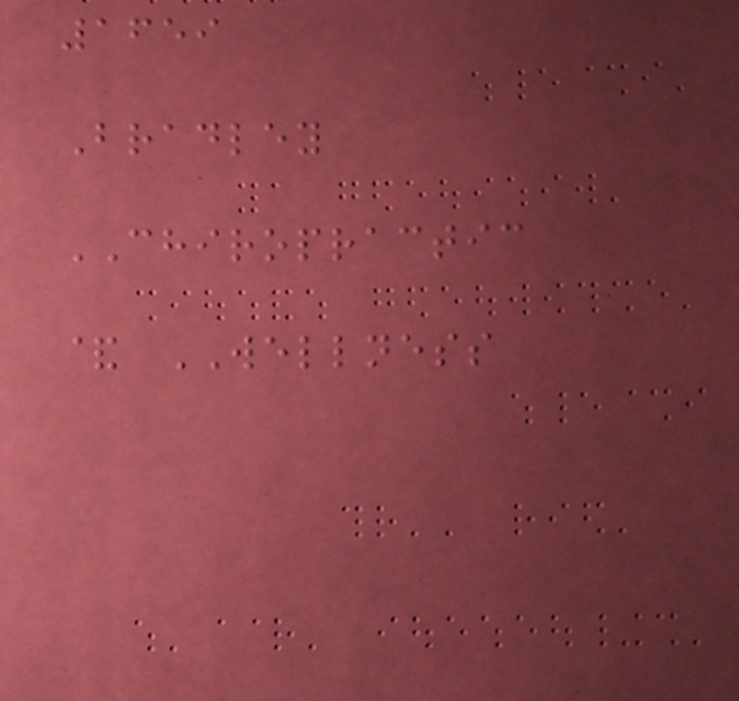1659
Bradley
CHIROPRACTIC
& WELLNESS
